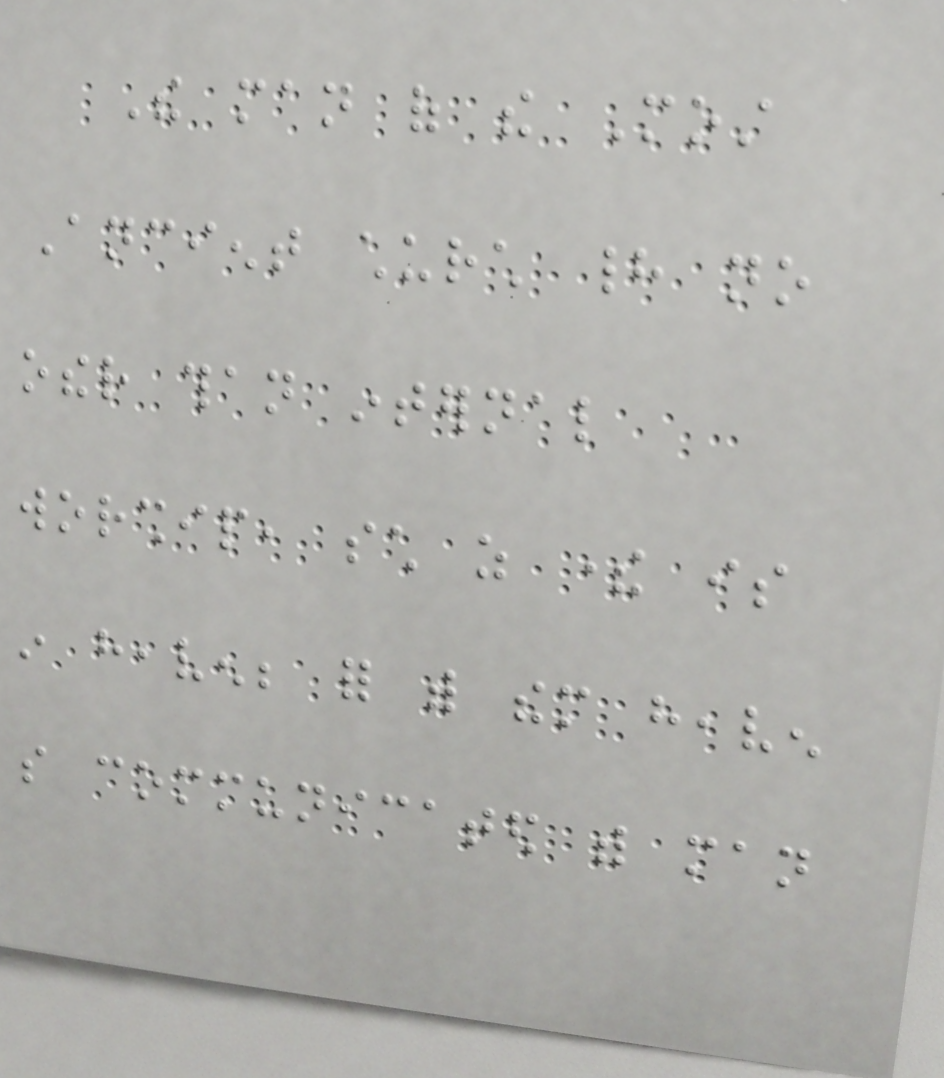The man of the Most
Ancient church had no
other than internal
worship, such as there is
in heaven; for with them heaven
so communicated with man
